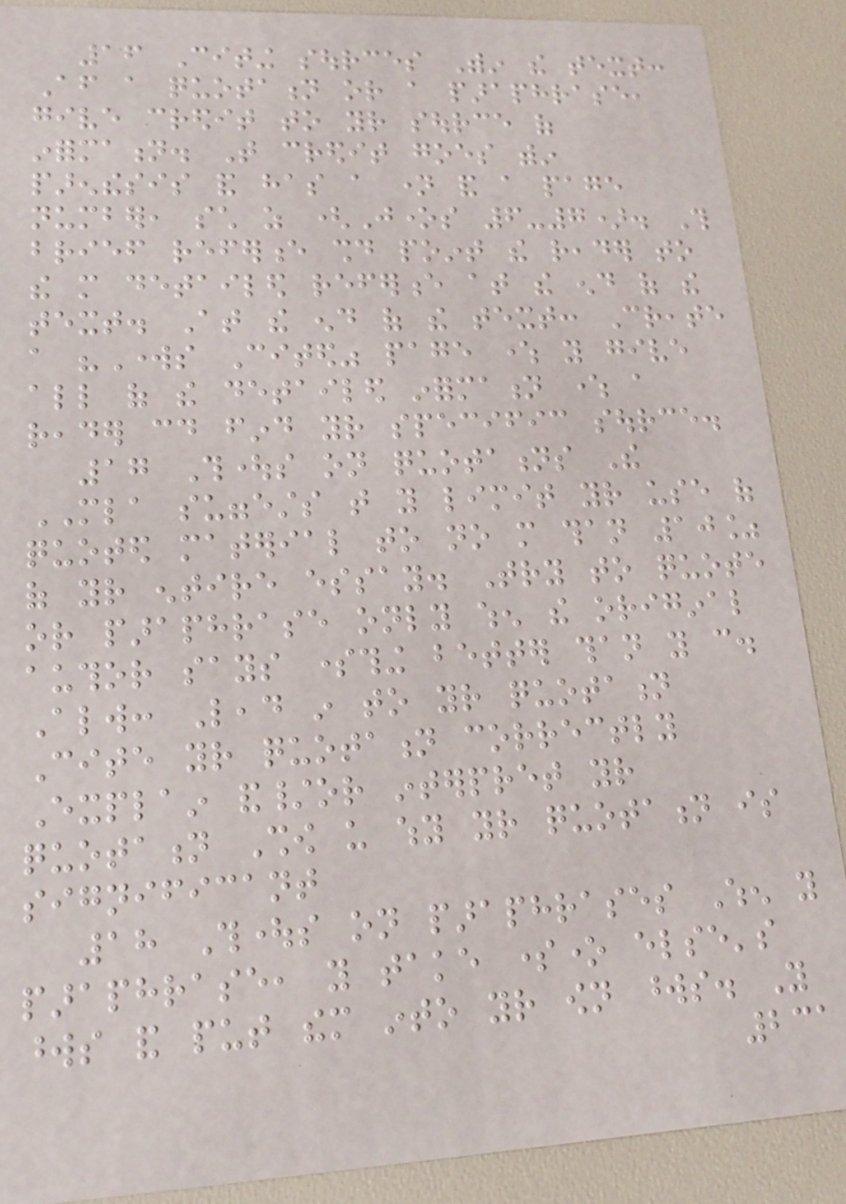16 Citing sources Within the text:
After a quotation or a paraphrase,
give credit to your source of
information. That credit goes within
parenthesis and has a name and a page
number, such as (Jones 6-7). This
brief reference should point the reader to
the more detailed reference at the end of the
text. At the end of the text: Create
a "Works Cited" page where you give
all of the detailed information where a
reader could find your specific source.
17 Thoughts on quotations The
MLA suggests that you limit your use of
quoted material to no more than 10%
of your entire essay. Try to quote
or paraphrase only when the original
author says something better than you can.
Always: Lead in to your quotation
Cite your quotation correctly
Explain and/or interpret your
quotation Show us why your quotation is
significant
18 Thoughts on paraphrases When you
paraphrase, you take someone else's
words and put them into your own words. You
231
